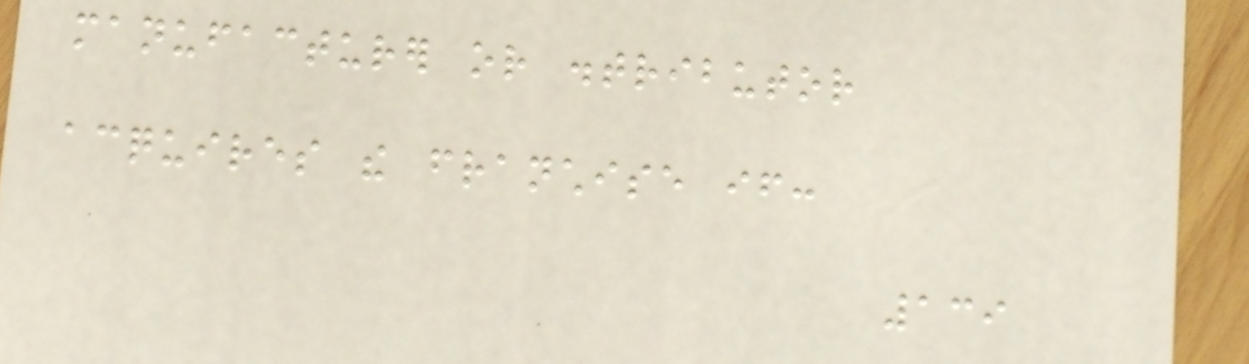manufacturer or distributor
acquires the franchise if:
139
